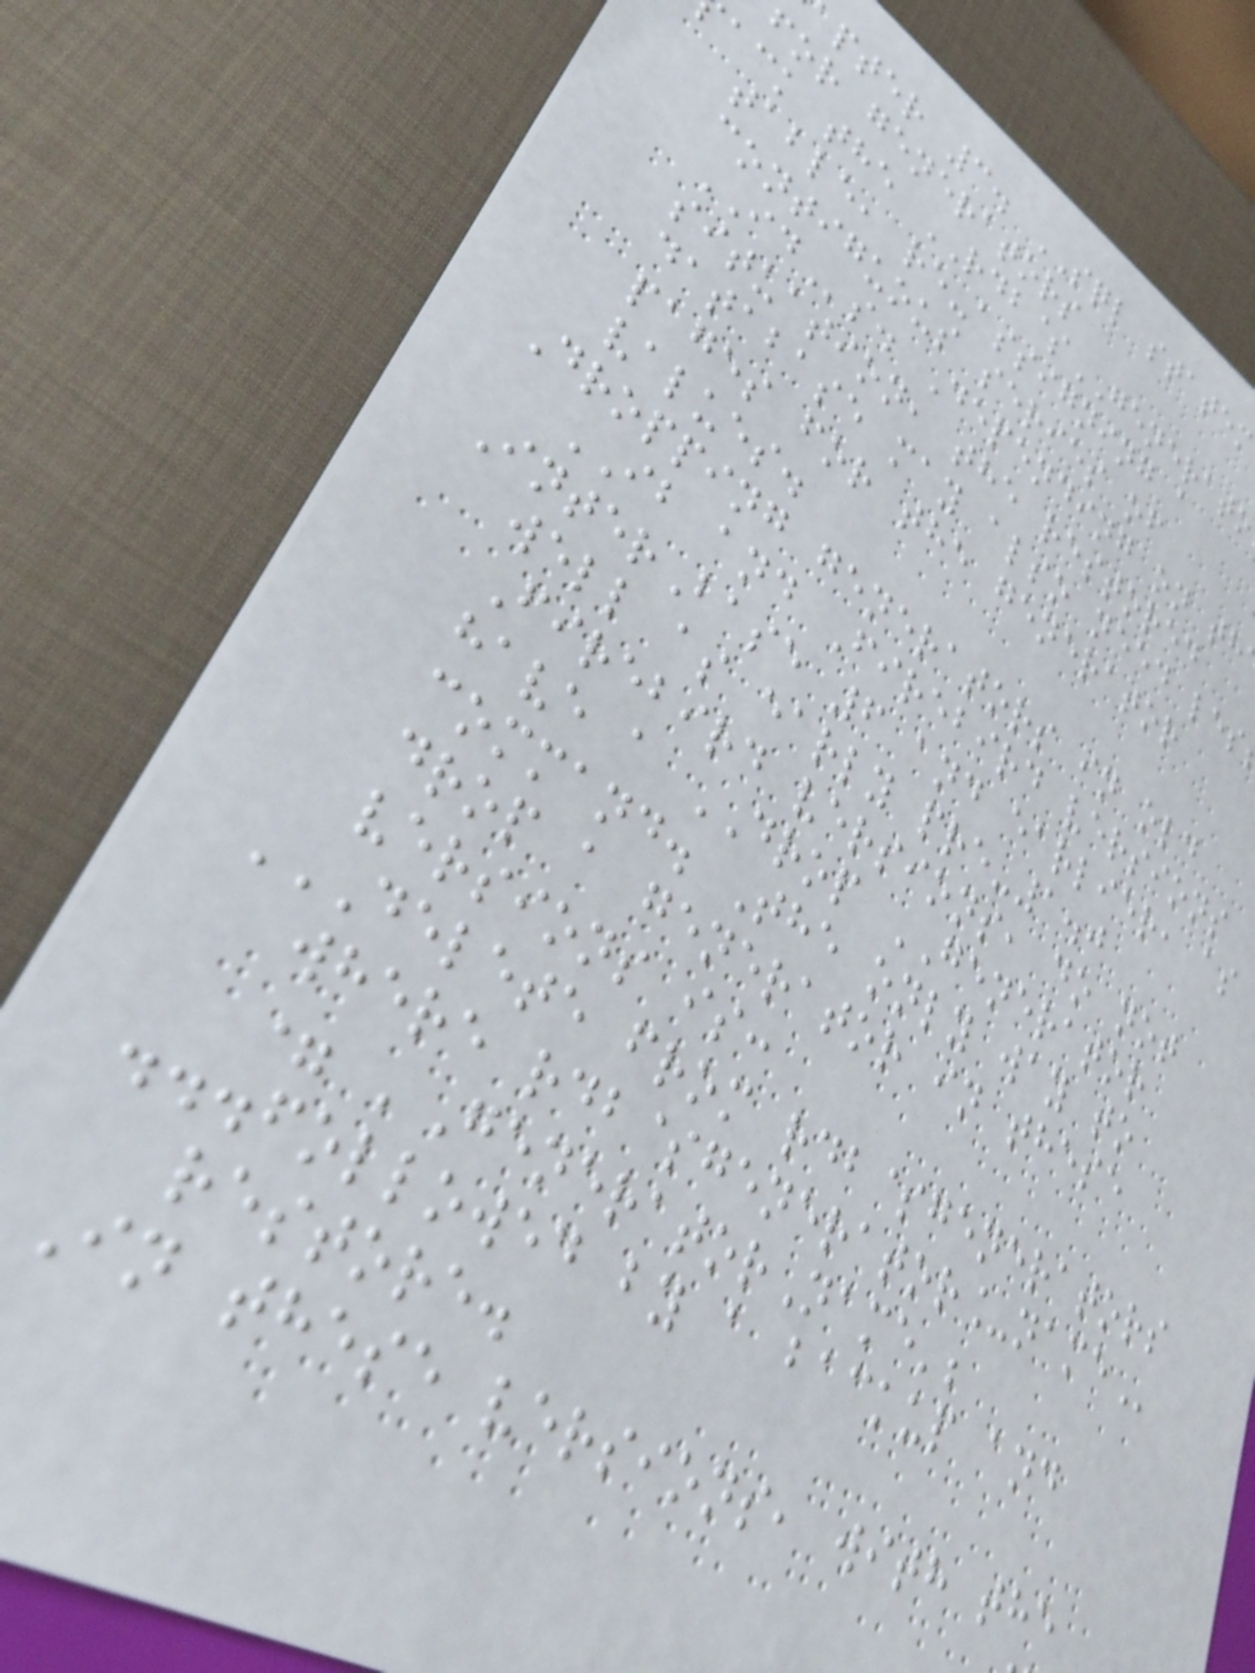pter 3. SQL statem
for generators
ack the RDB$GENERATO
table, re-assigning a
contiguous series of
IDs. Depending on th
situation, the restored
database may also need les
pages for the generator
values.
Dropping generators in old
IB and Firebird versions
InterBase 6 and earlier, as
well as early pre-1.0
Firebird versions, do not
have a DROP GENERATOR
command. The only way to
drop a generator in these
versions is:
DELETE FROM RDB$GENERATORS
= 'GeneratorName';
...followed by a backup and
restore.
In these versions, with the
